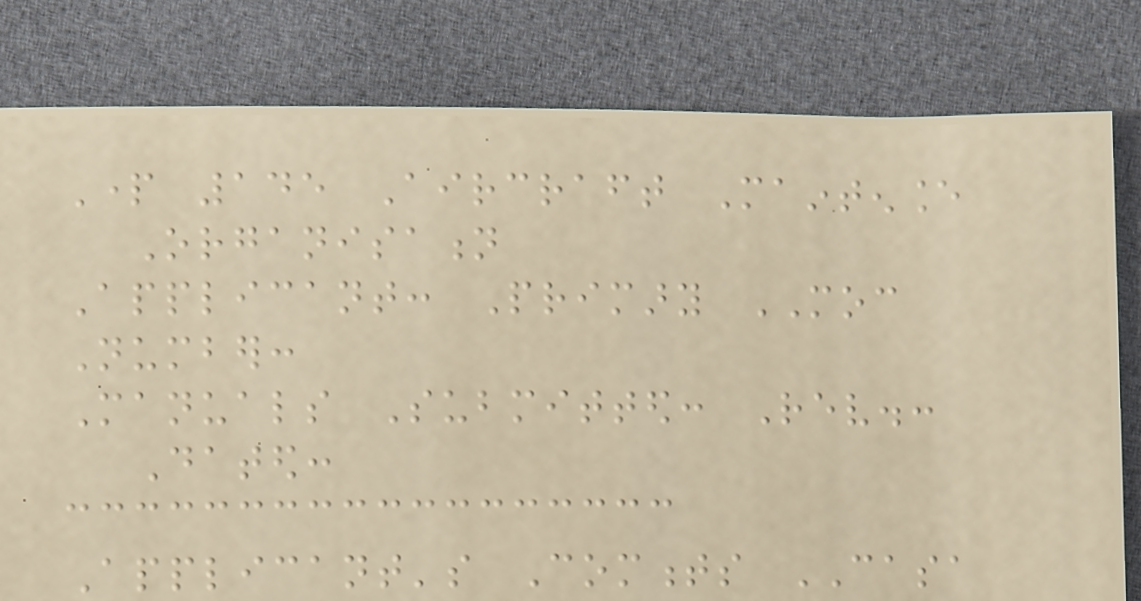Part 145 Aircraft Maintenance
Organisation
Applicant: Primary MOC
Number:
Manuals Submitted: Rev.:
Dated:
Applicant's Comments CASA
